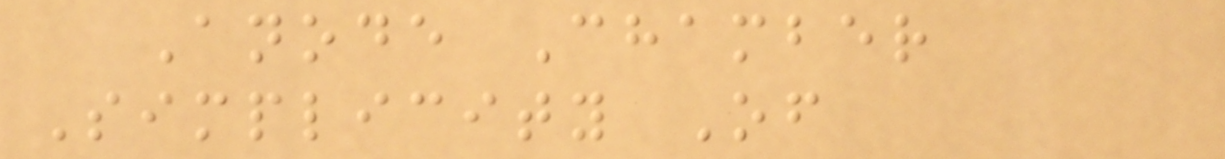Anode Chamber
Simplicity Of
